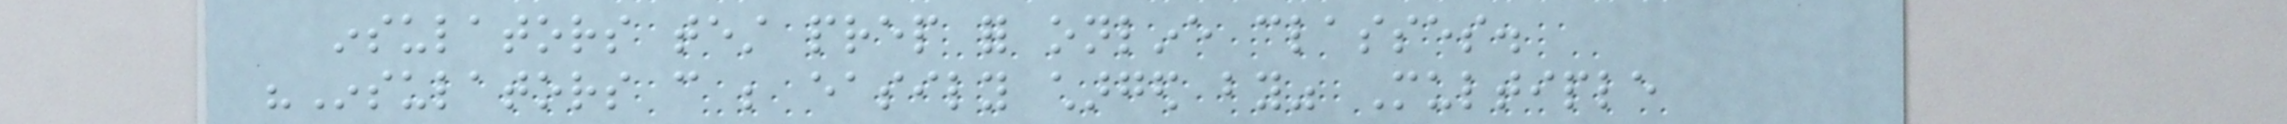insulators test prep for online classes.
"Insulators can be easily charged by" Multiple
